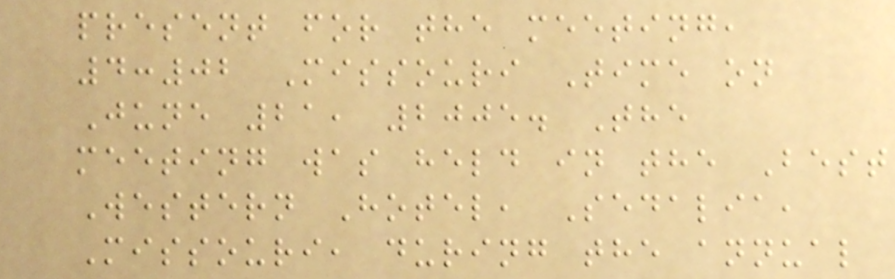present for the meeting,
4:02 Missouri Time on
June 21, 2005. The
meeting was held in the Best
Western Hotel, Sedalia,
Missouri, during the annual
